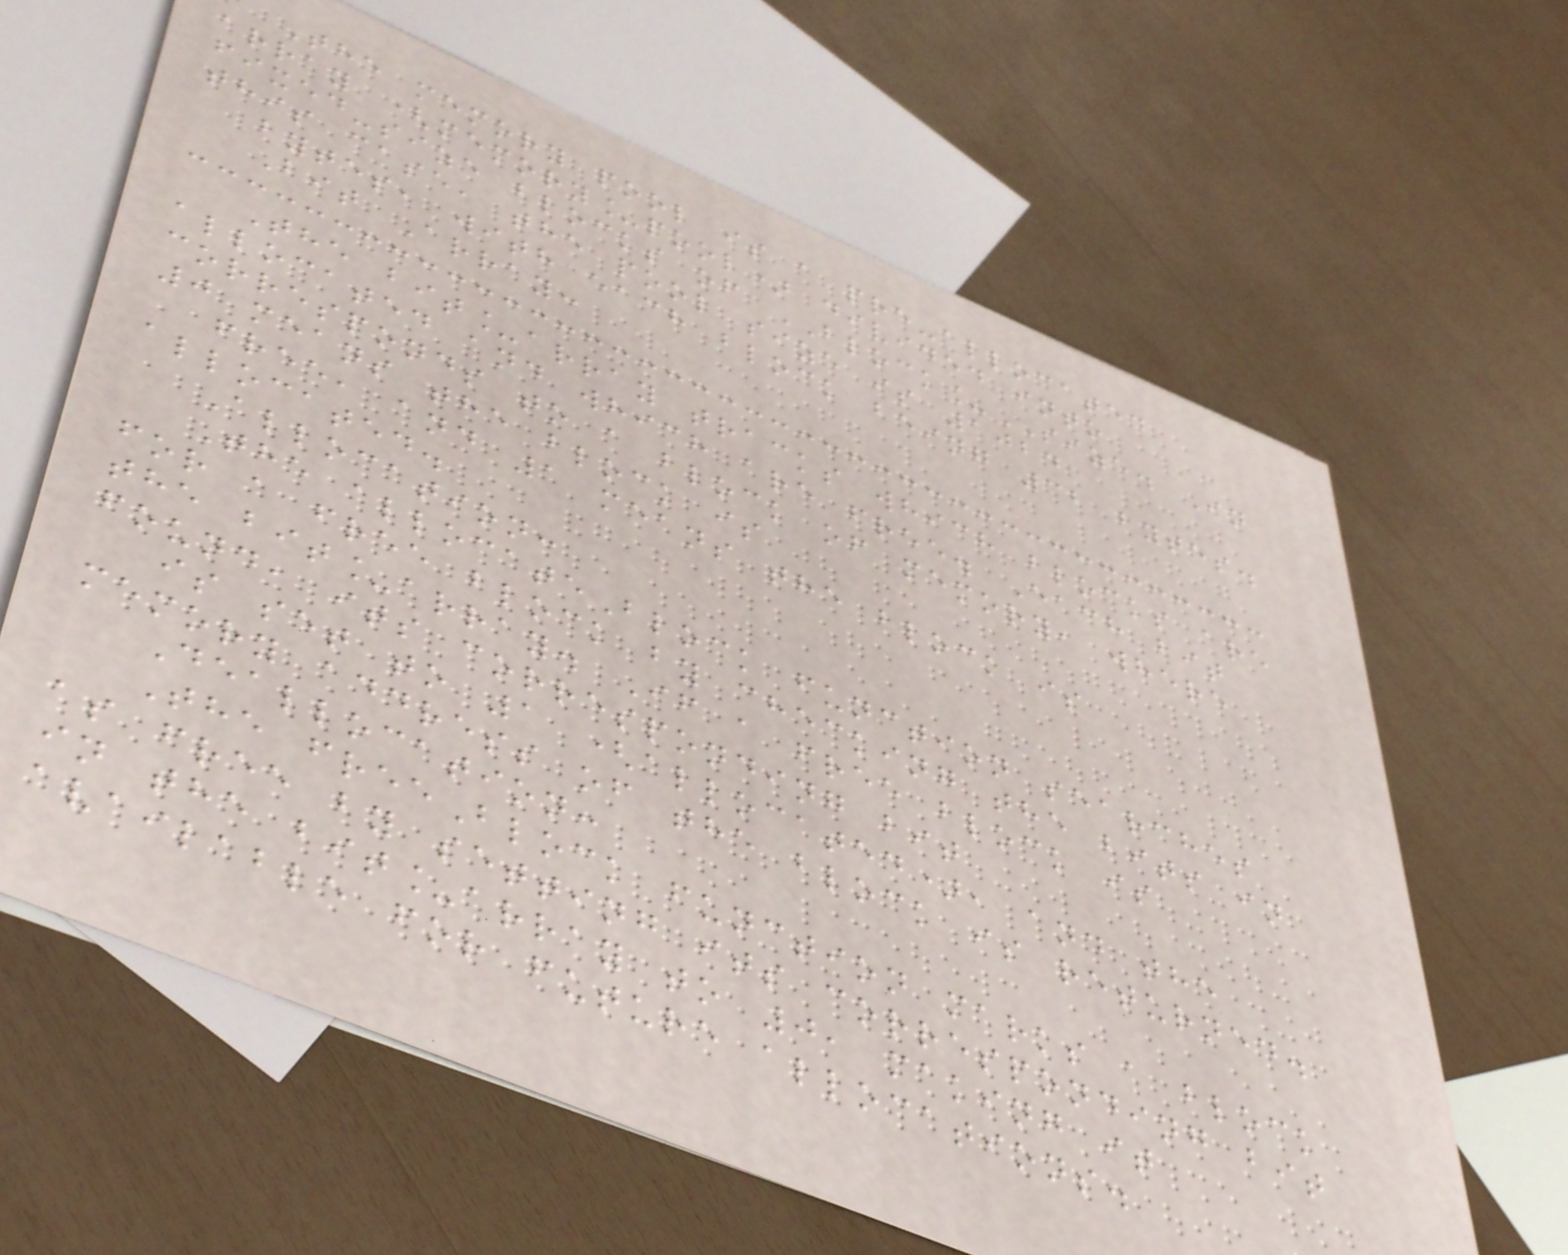The memory pool is a pre-allocated
array (memory_pool) divided into
fixed-size blocks of BLOCK_SIZE. In
this case, the pool size is 1024
bytes, with each block being 32 bytes.
Bit Array:
The bit_array tracks which blocks are
allocated and which are free. Each bit
corresponds to a block of memory, where
0 means the block is
free, and 1 means the block is
allocated.
Allocation:
The allocateBlock function searches
for a free block by checking the bits in
the bit_array. If a free block is
found, its corresponding bit
is set to 1 (allocated), and the
memory address of the block is returned.
Deallocation:
The freeBlock function marks a block
as free by setting its corresponding bit
in the bit_array to 0, making it
available for future allocations.
